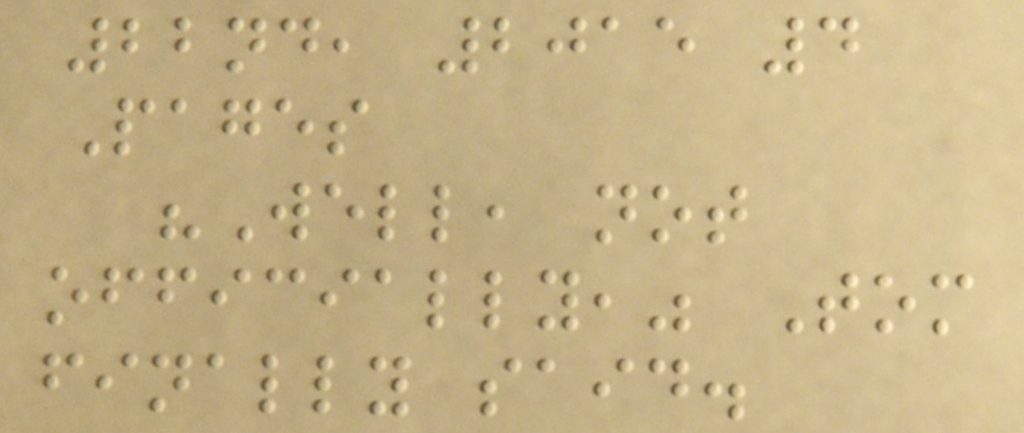22nd, 2015 4
Pages
"Well, not
officially," Tom
finally said.
